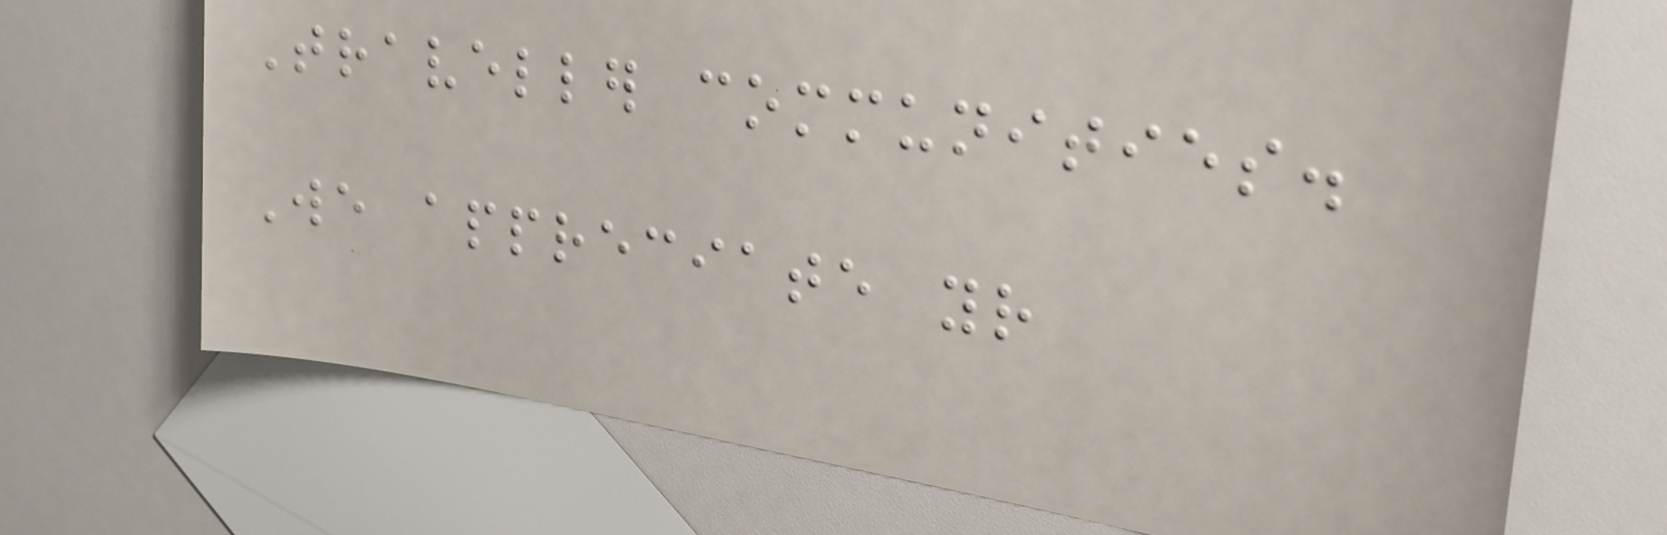Traveller communities.
We appreciate your
